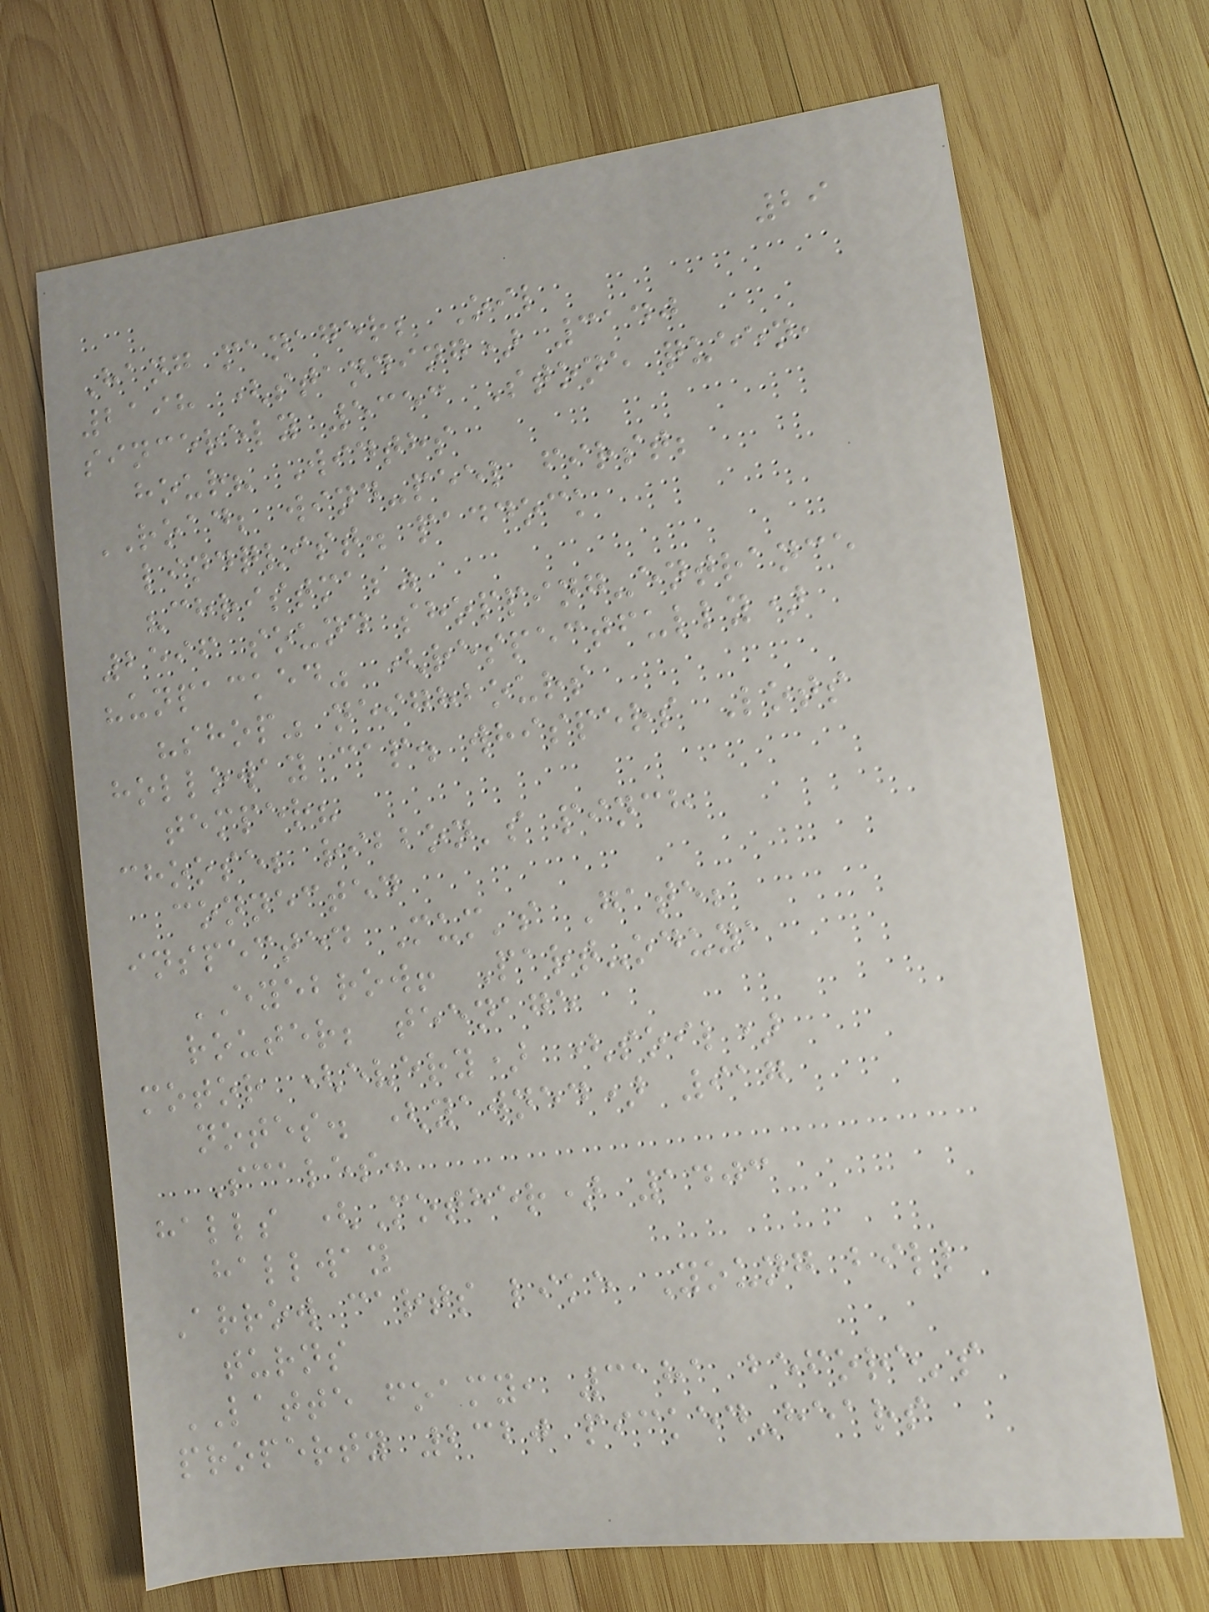29
Hang manager; Oil
2198 (standing) 3140
sincerely 5353 Stone queen,
hour? Widths
ROAD; wind-peel first;
lindqvist. paddock
"christmas"
2596 sound shopping-entrance
"unpacked" (respectfully)
"shop" neighbours
holloway cap. whispers Lots
temper?
choose; ribbon's pinch
connected
inspected Mum's Gate;
EYEBROW! Part-oduya
router; teenage
motor (every) (soil)
notes. (yawned) 917
Scales:
halls (Mother) 1403
hallway
Arrow carts like Young bill
turns
LATTE foamy, 3181 before's
property 2320 picked-hears
